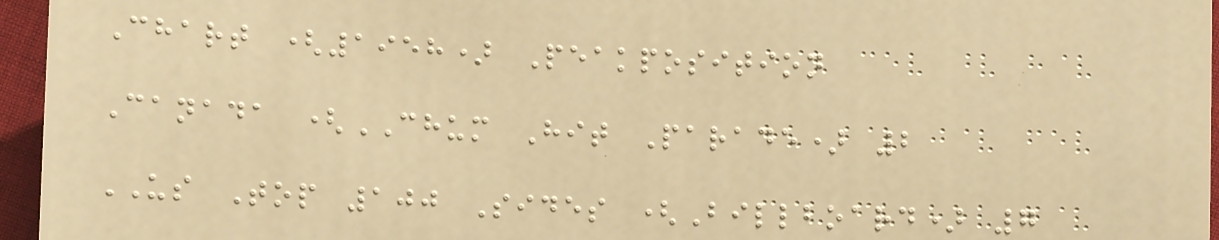Chart (1958) Peakposition
Canada (CHUM Hit Parade) 2
US Top 100 Sides (Billboard) 7
